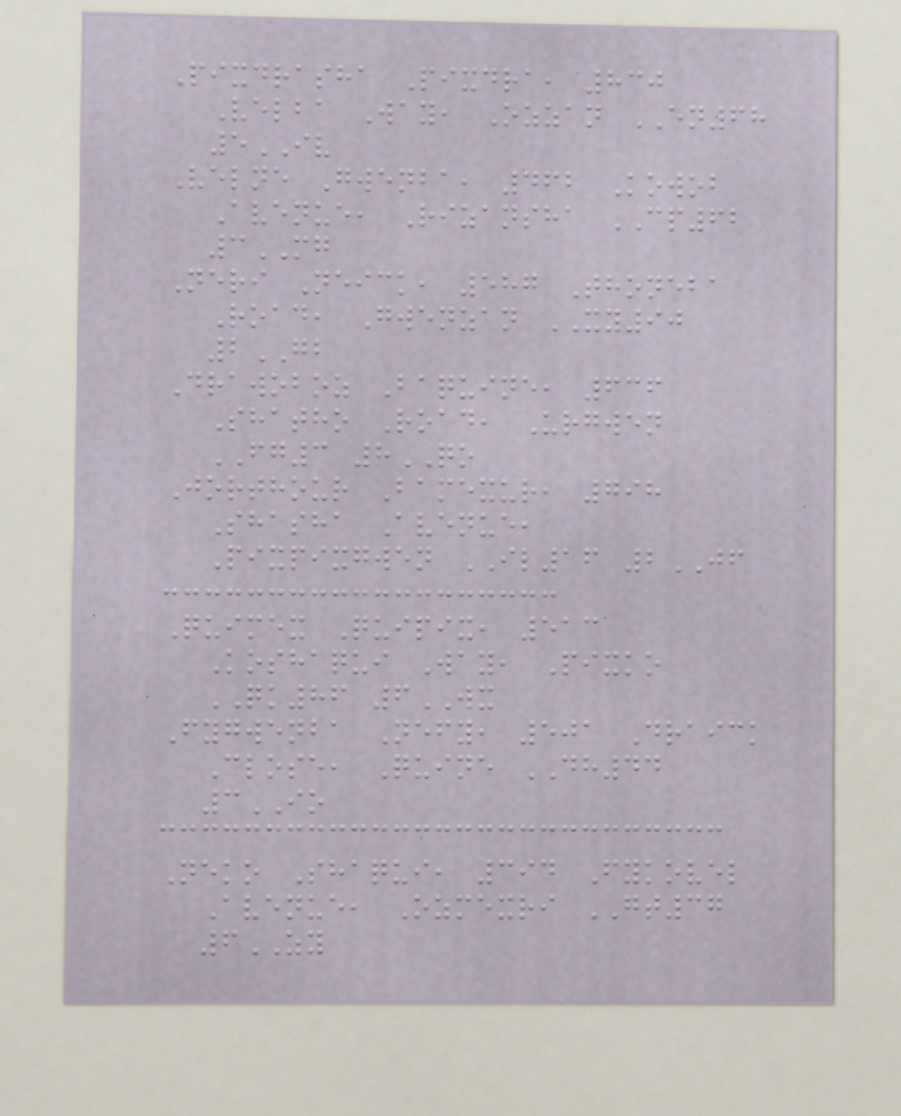Pixdrasha Pixdra, 830
Velba Way, Ozzan EN68
5IV
Velne Gwenba, 462 Kowob
Avenue, Rizansha CP62
3MG
Neri Neick, 587 Thoneba
Road, Gwenzan XY90
2GB
Drawoboz Baquine, 636
Shatho Road, Urgwen
FG3 8QO
Jorthour Bamexur, 798
Shasha Avenue,
Pixpixgwen IL16 2JF
Quimex Quipix, 513
Koshaqui Way, Pixko
QK86 6WX
Fygwenba Nefy, 501 Draick
Close, Quine DH44
3IO
Neko Shaqui, 394 Fykovel
Avenue, Ozmexri GT37
6ZY
